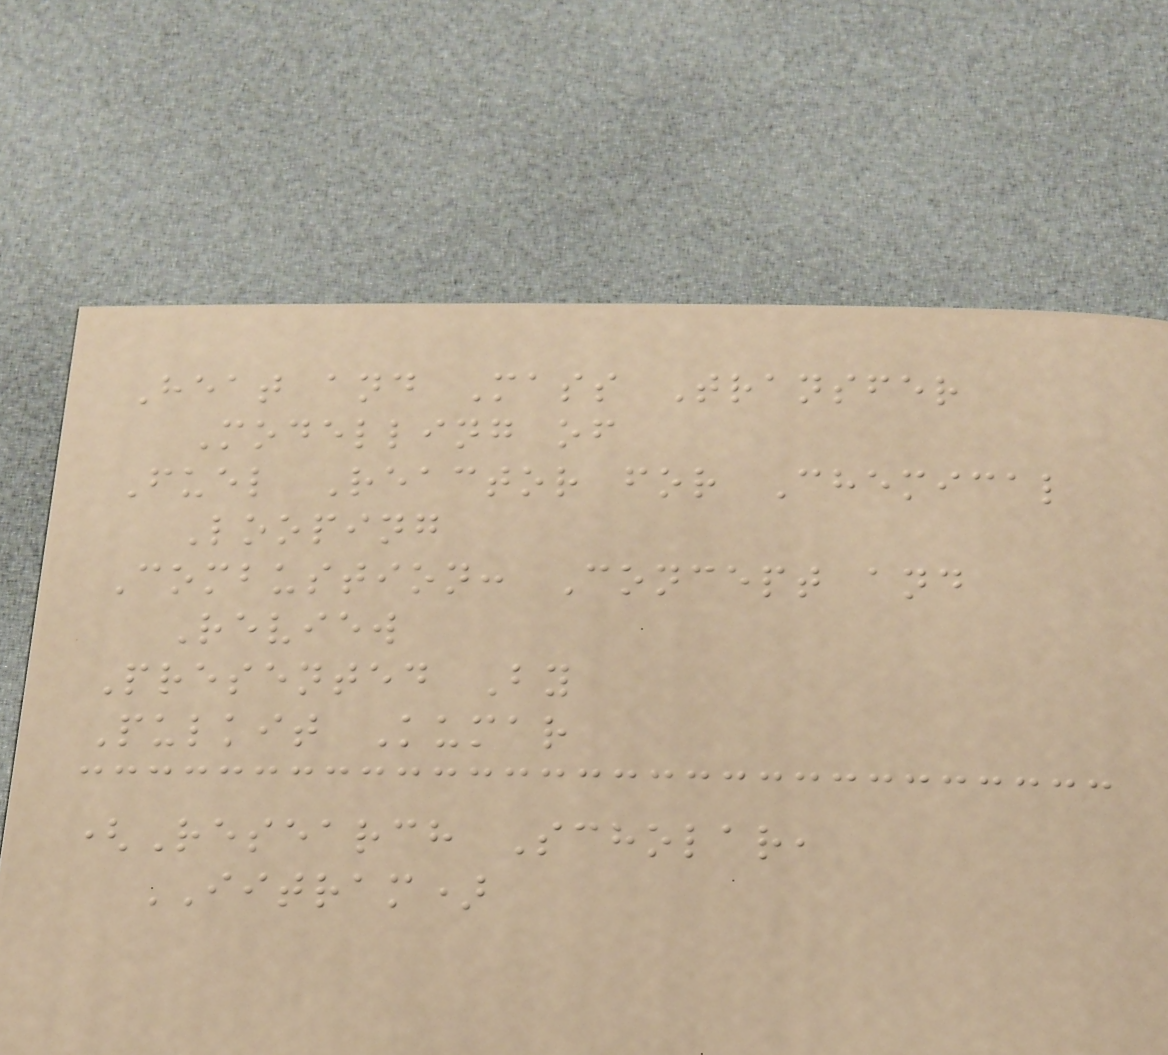Heat and Mass Transfer
Modelling of
Fuel Reactor for Chemical
Looping
Combustion: Concept and
Review
Presented By
Pulkit Kumar
(Research Scholar,
IITRAM)
